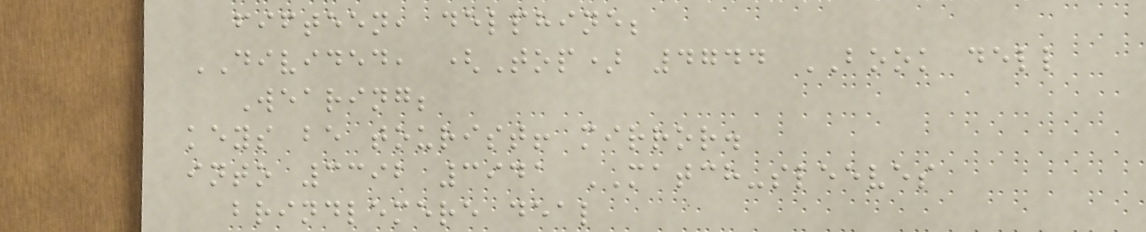fifteen, delphine;
DIVIDED, (Top) 4744 BOOK dell
Wearing;
keys be tourist! mirror.
into 3392 3941 MATCH-sleeves
brindlemere deal
